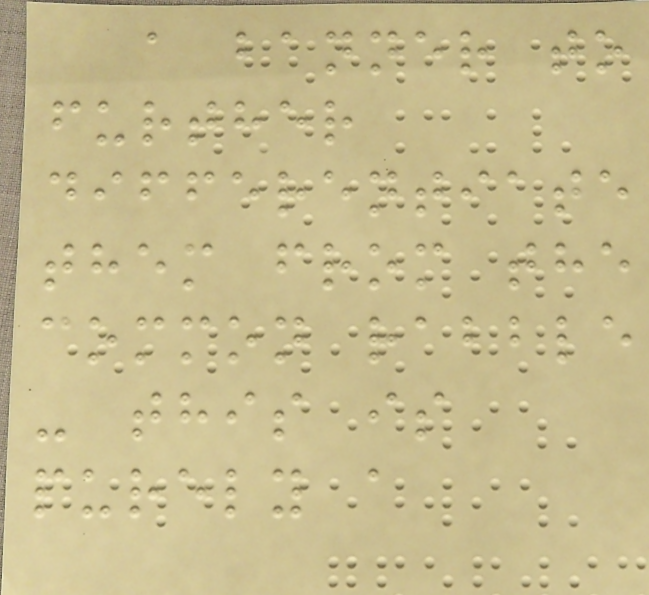a banner to
further
differentiate
them from the
common rabble
- this is
purely a
